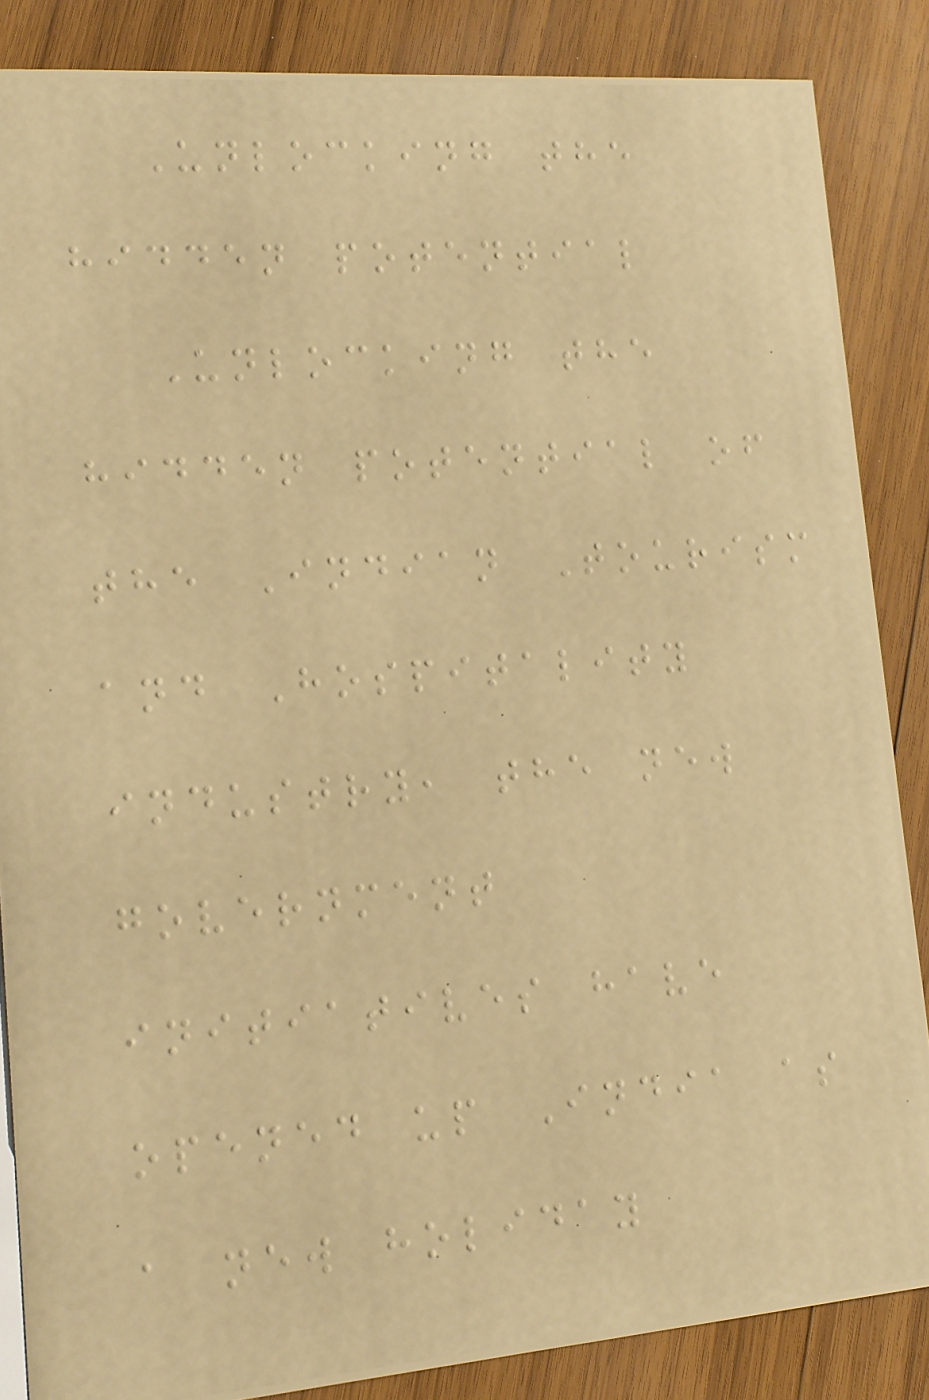Unlocking the
hidden potential
Unlocking the
hidden potential of
the Indian Tourism
and Hospitality
industry, the new
government
initiatives have
opened up India as
a new holiday
